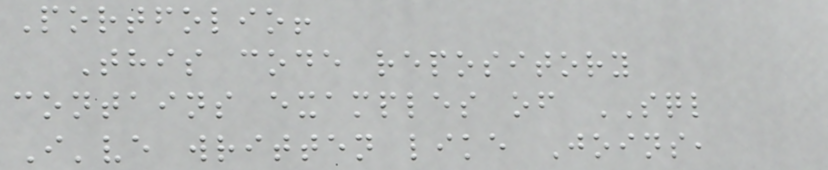Portfolio!
This code repository
contains examples of SQL
I've written like Joins,
